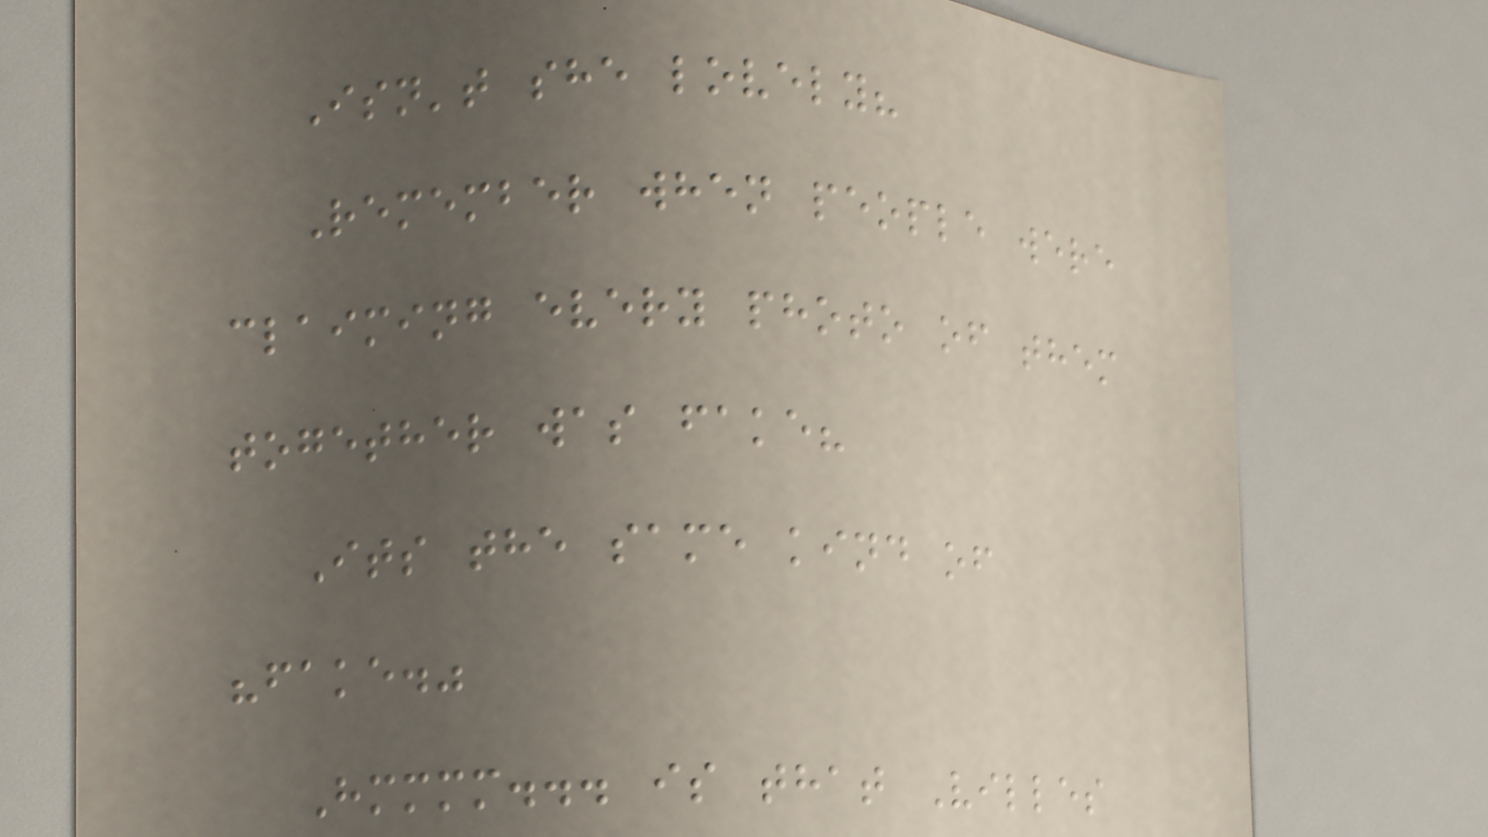Isn't she lovely?
Remember when people were
claiming every photo of them
together was fake?
Its the same kind of
"fake."
Hmmmm... is that Villes
